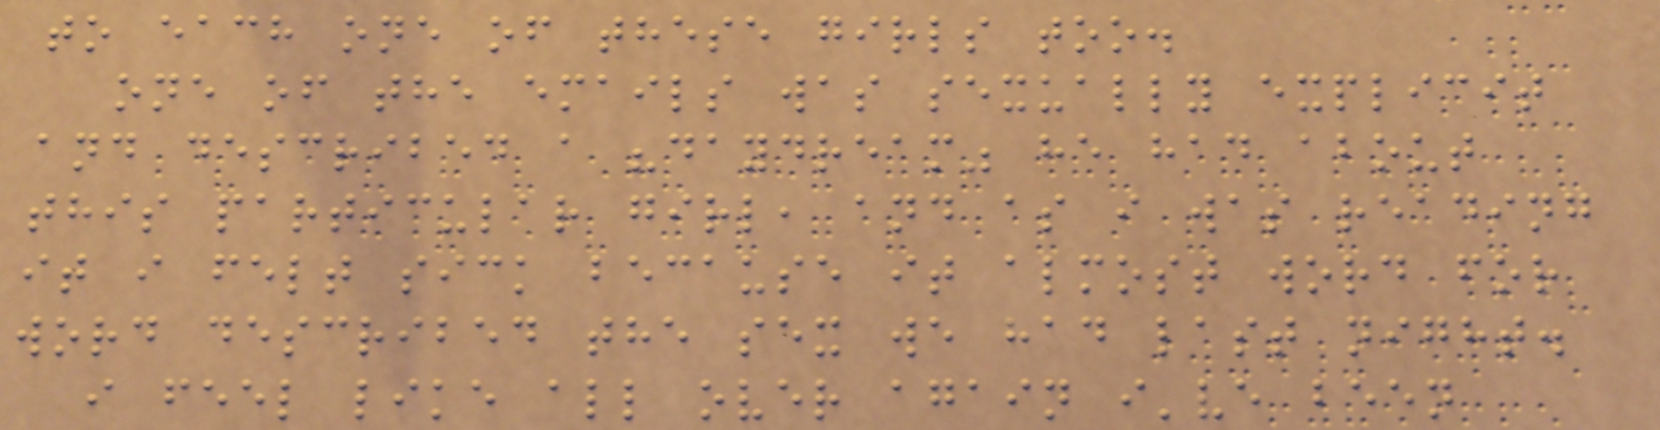to each one of these girls too.
one of the emails was sexually explicit
and described a "daydream" he had about
this particular girl, and as i was reading
it i felt sick because it almost word for
word described the sex we had last night.
i feel like all over again i've been
